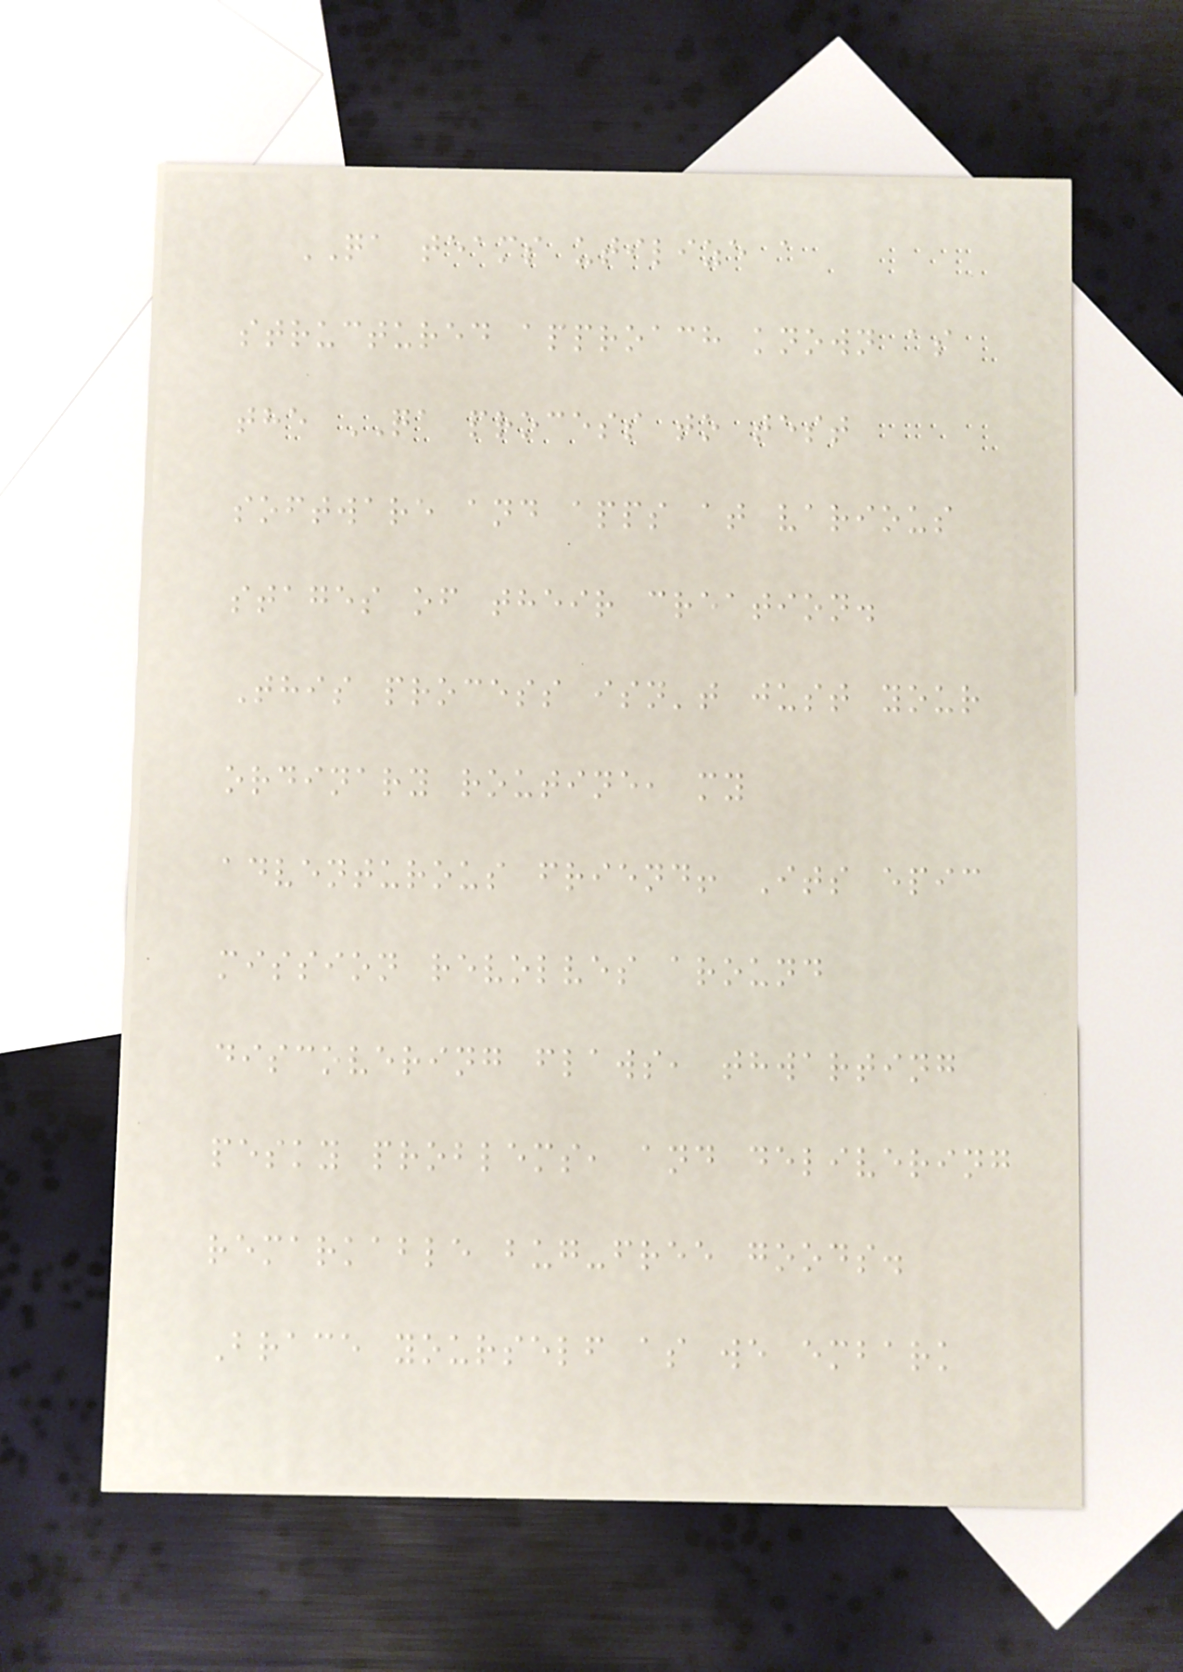QA teams utilize a
structured approach known as
the QA process to test
software and apps at various
stages of their creation.
This process isn't just your
ordinary routine, my
adventurous friend! Its epic
mission revolves around
discovering flaws, thwarting
pesky problems, and delivering
remarkable bug-free goods.
Brace yourself as we embark
